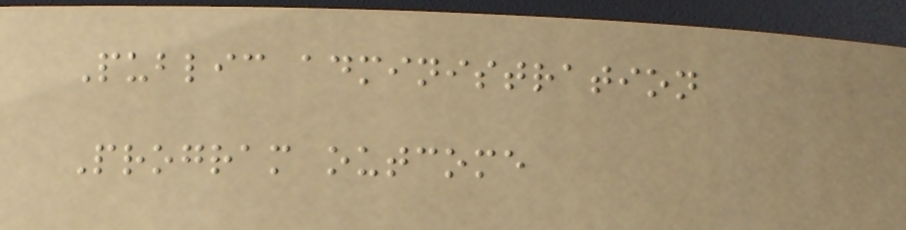Public administration
Program outcome
